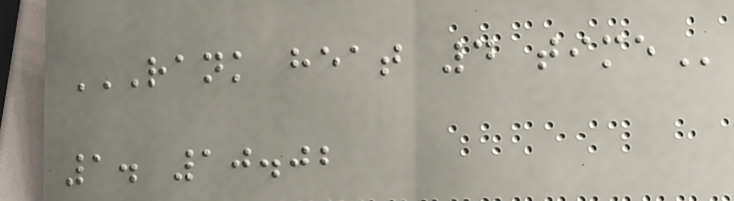RANK HEAT 4 TIME
1. 10.02
